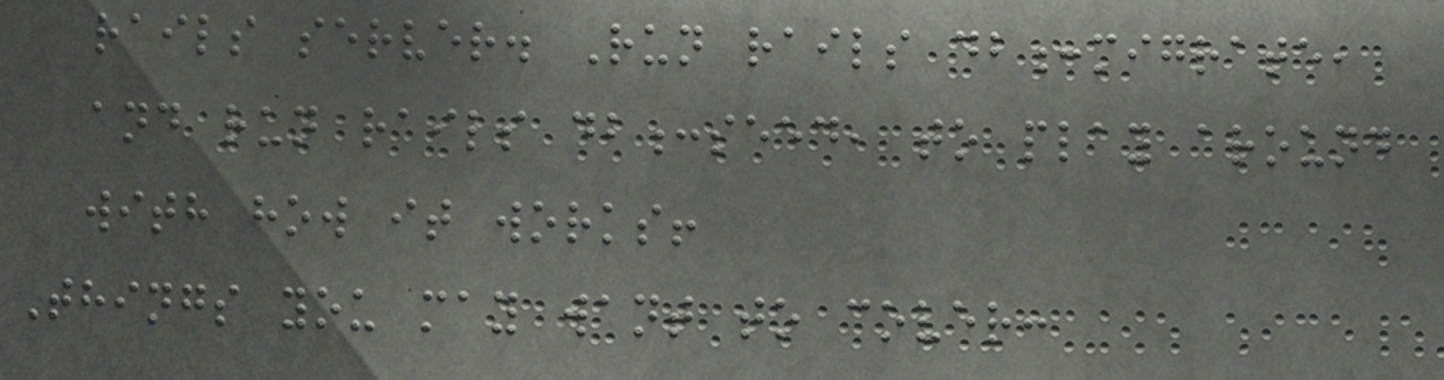rails server. Run rails db:migrate,
and run rails db:seed, to play around
with how it works!
Things you may want to cover:
